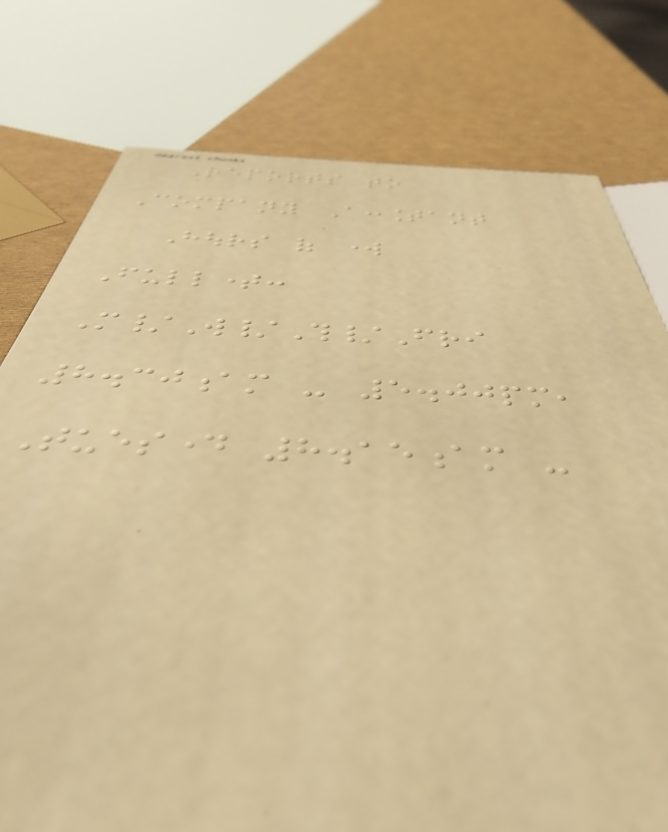Reports to
Company Accountant
Hours of work
Fulltime:
M/W/Th/Fri
8.30am - 5.00pm,
Tuesday 8.15am -
